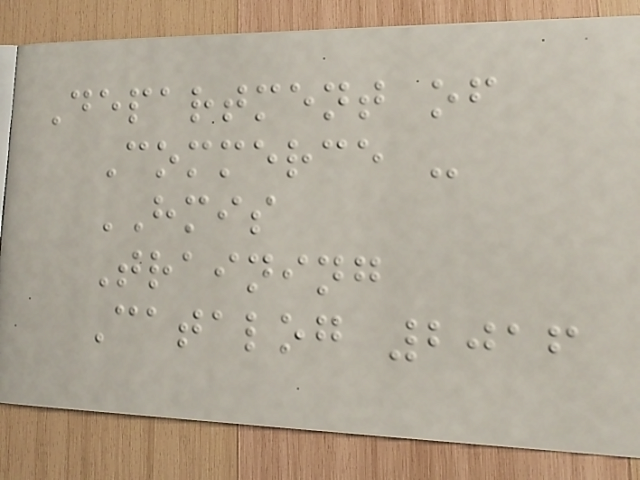Department of
Commerce -
HMIS
Training
Catalog 2016
